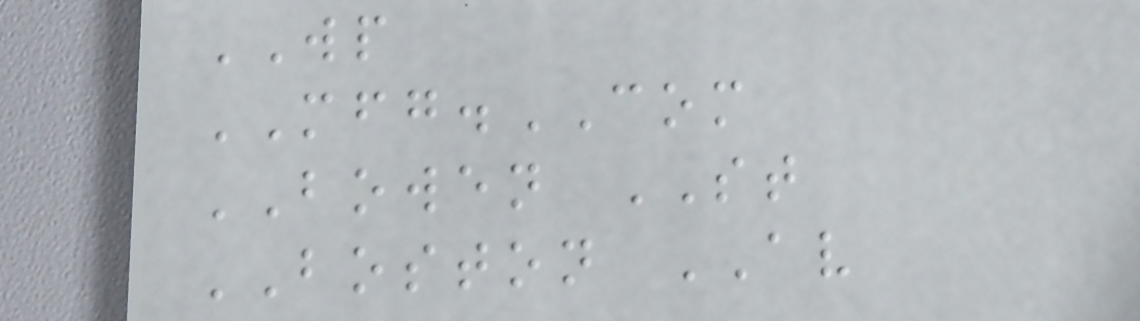WP
MFG.COM
BOWEN ST
BOSTON AV
